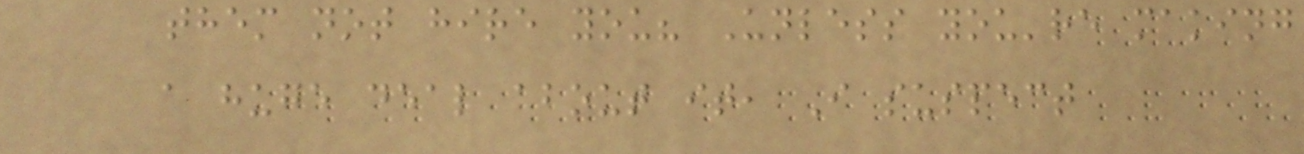them not hire you? Unless you're making
a huge deal about it, I suspect
